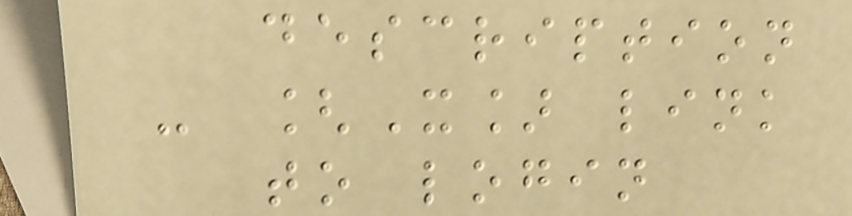description
- [X] link
to login
